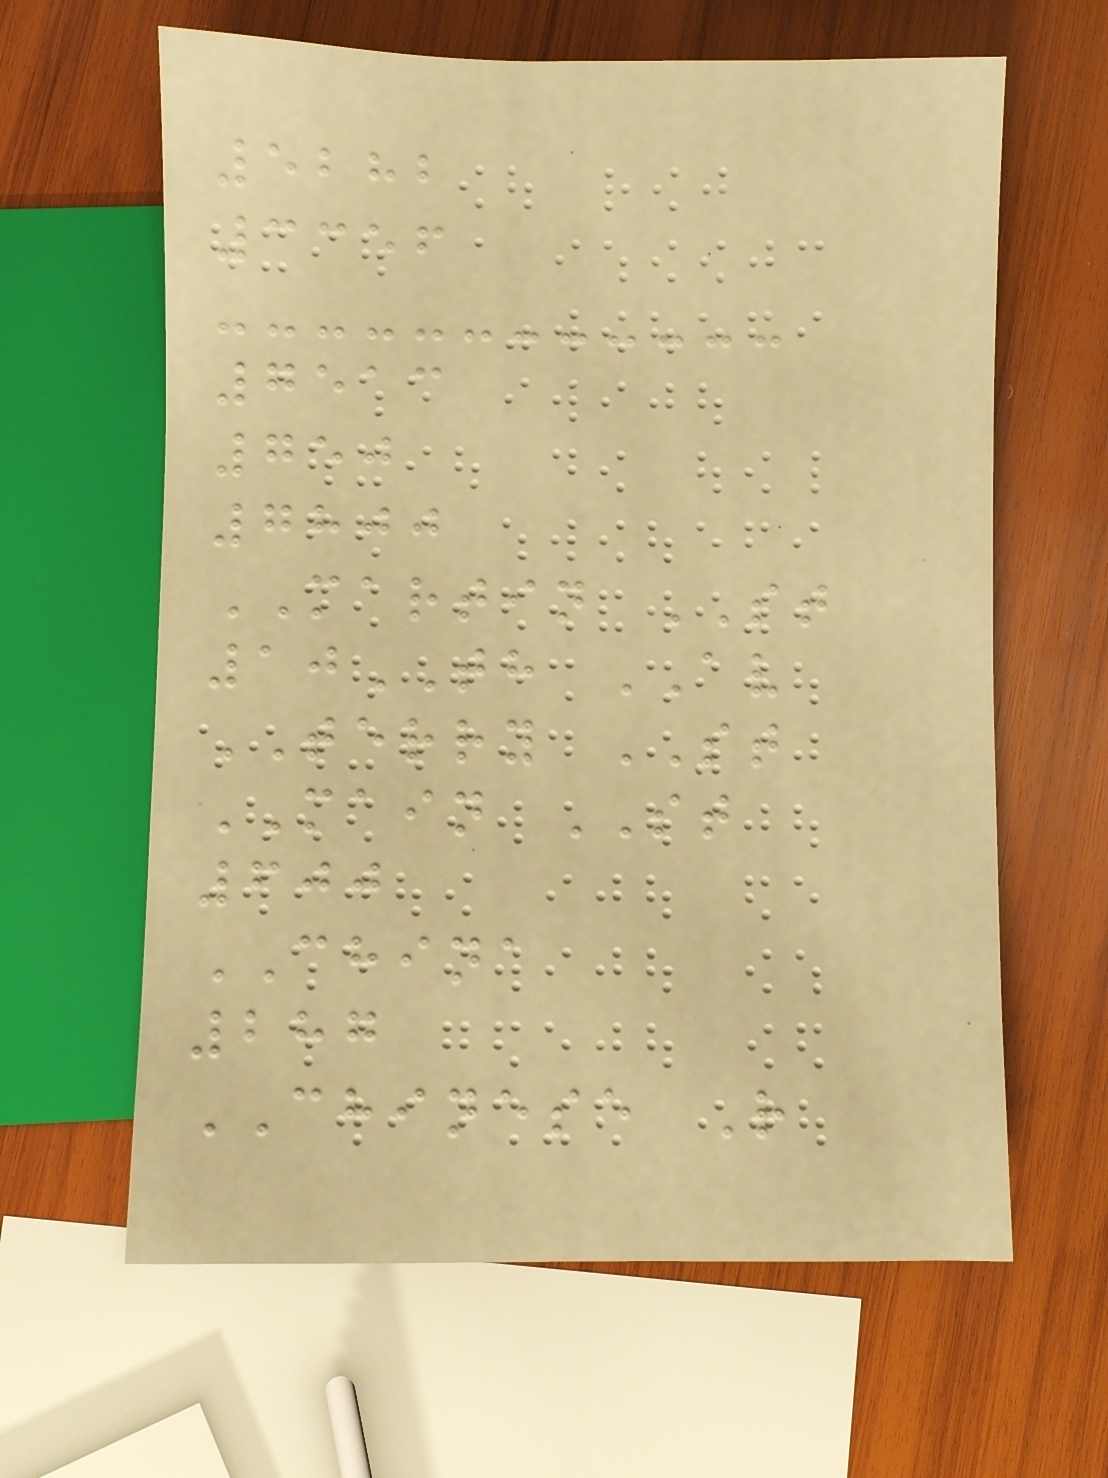5282
3356
7513
750
7800
MARTIN ST
10TH AV
TERRY ST
MAIN ST
600
CHINA
287
CHINESE R
